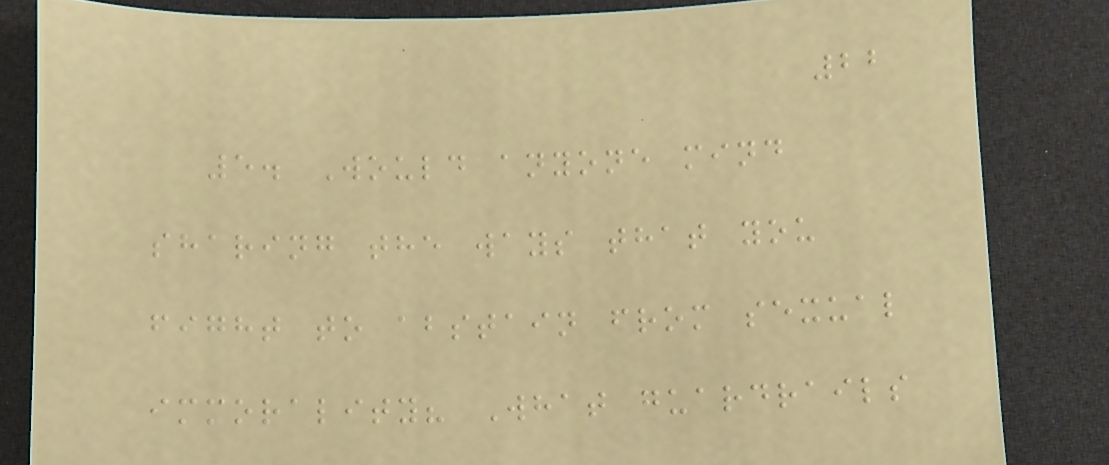22
5. Would anyone mind
sharing the ways that you
fight to abstain from sexual
immorality? What guardrails
